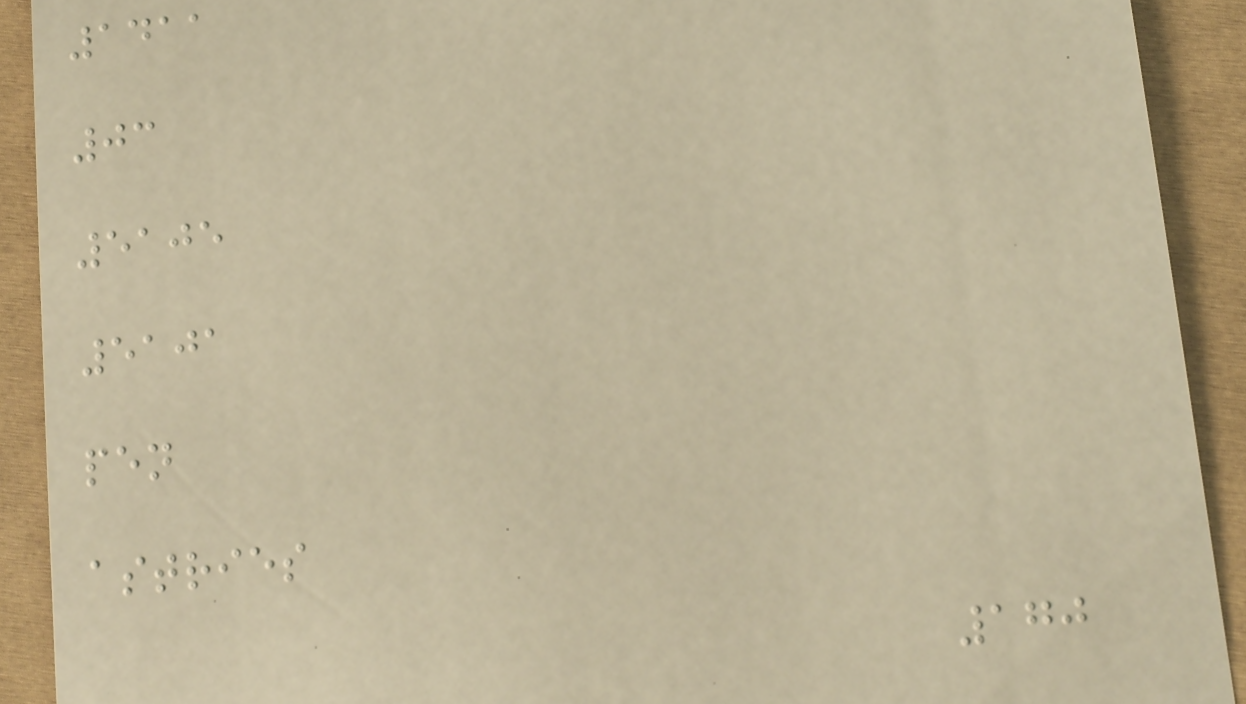1411
03
5105
5101
pen
astries
170
